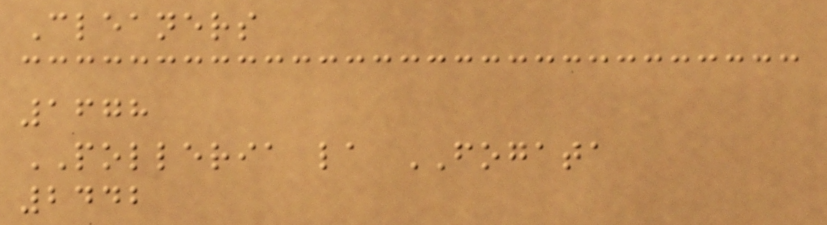Cleaners
1678
POLLERIA la FOGATA
2442
